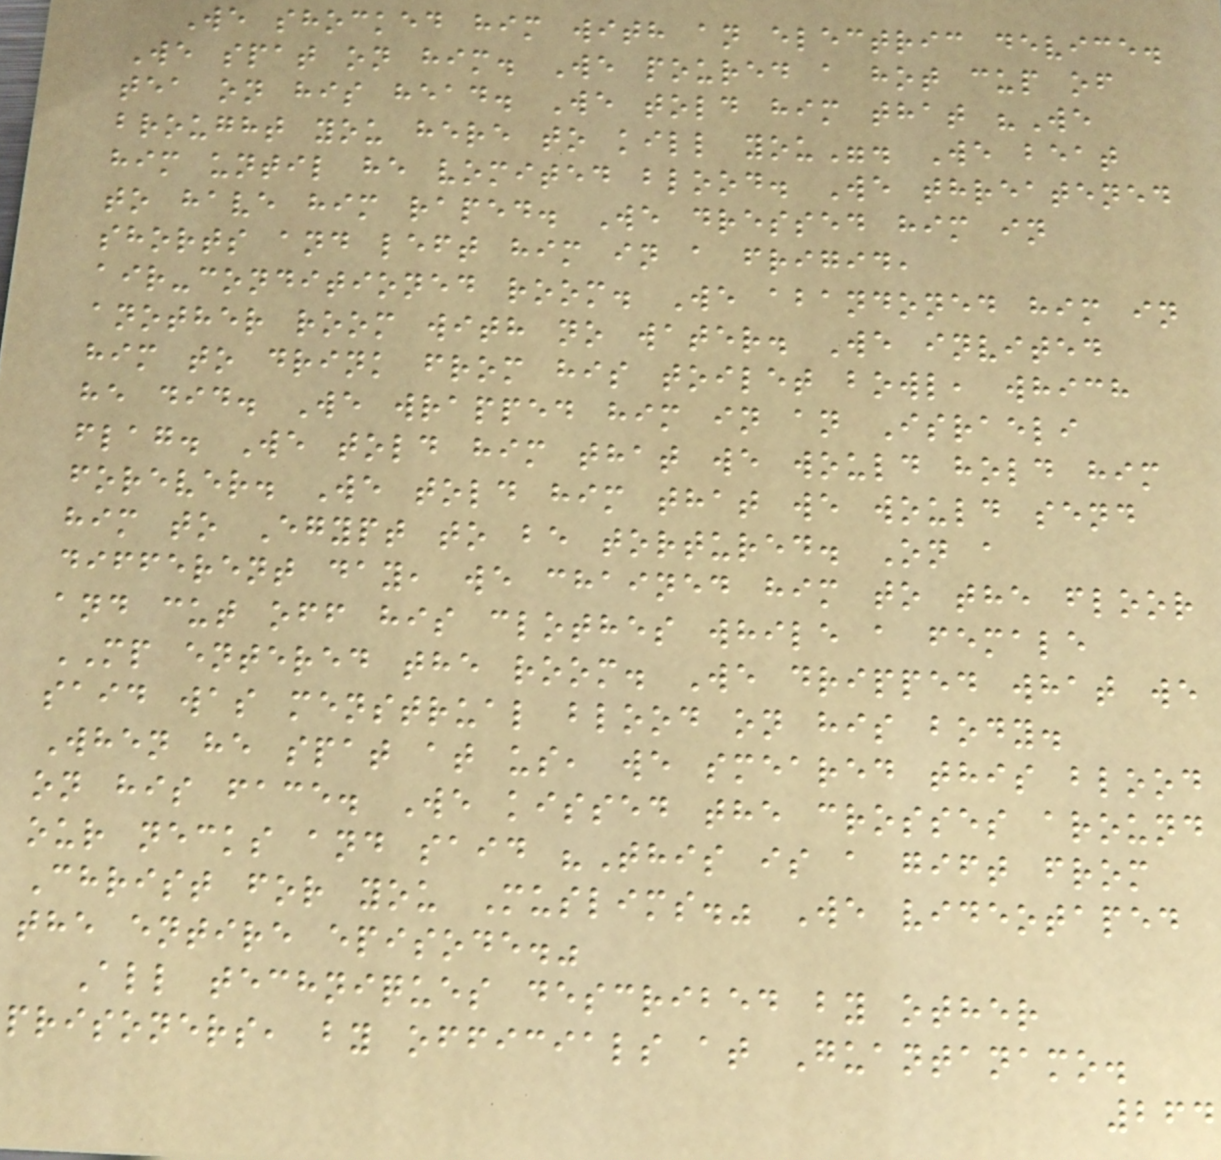We shocked him with an electric device.
We spat on him. We poured a hot cup of
tea on his head. We told him that "We
brought you here to kill you". We beat
him until he vomited blood. We threatened
to have him raped. We dressed him in
shorts and left him in a frigid,
air-conditioned room. We abandoned him in
another room with no water. We invited
him to drink from his toilet bowl, which
he did. We wrapped him in an Israeli
flag. We told him that we would hold him
forever. We told him that we would send
him to Egypt to be tortured. On a
different day, we chained him to the floor
and cut off his clothes while a female
MP entered the room. We dripped what we
said was menstrual blood on his body.
When he spat at us, we smeared this blood
on his face. We kissed the crosses around
our necks and said "This is a gift from
Christ for you Muslims." We videotaped
the entire episode."
All techniques described by other
prisoners, by officials at Guantanamo.
264
